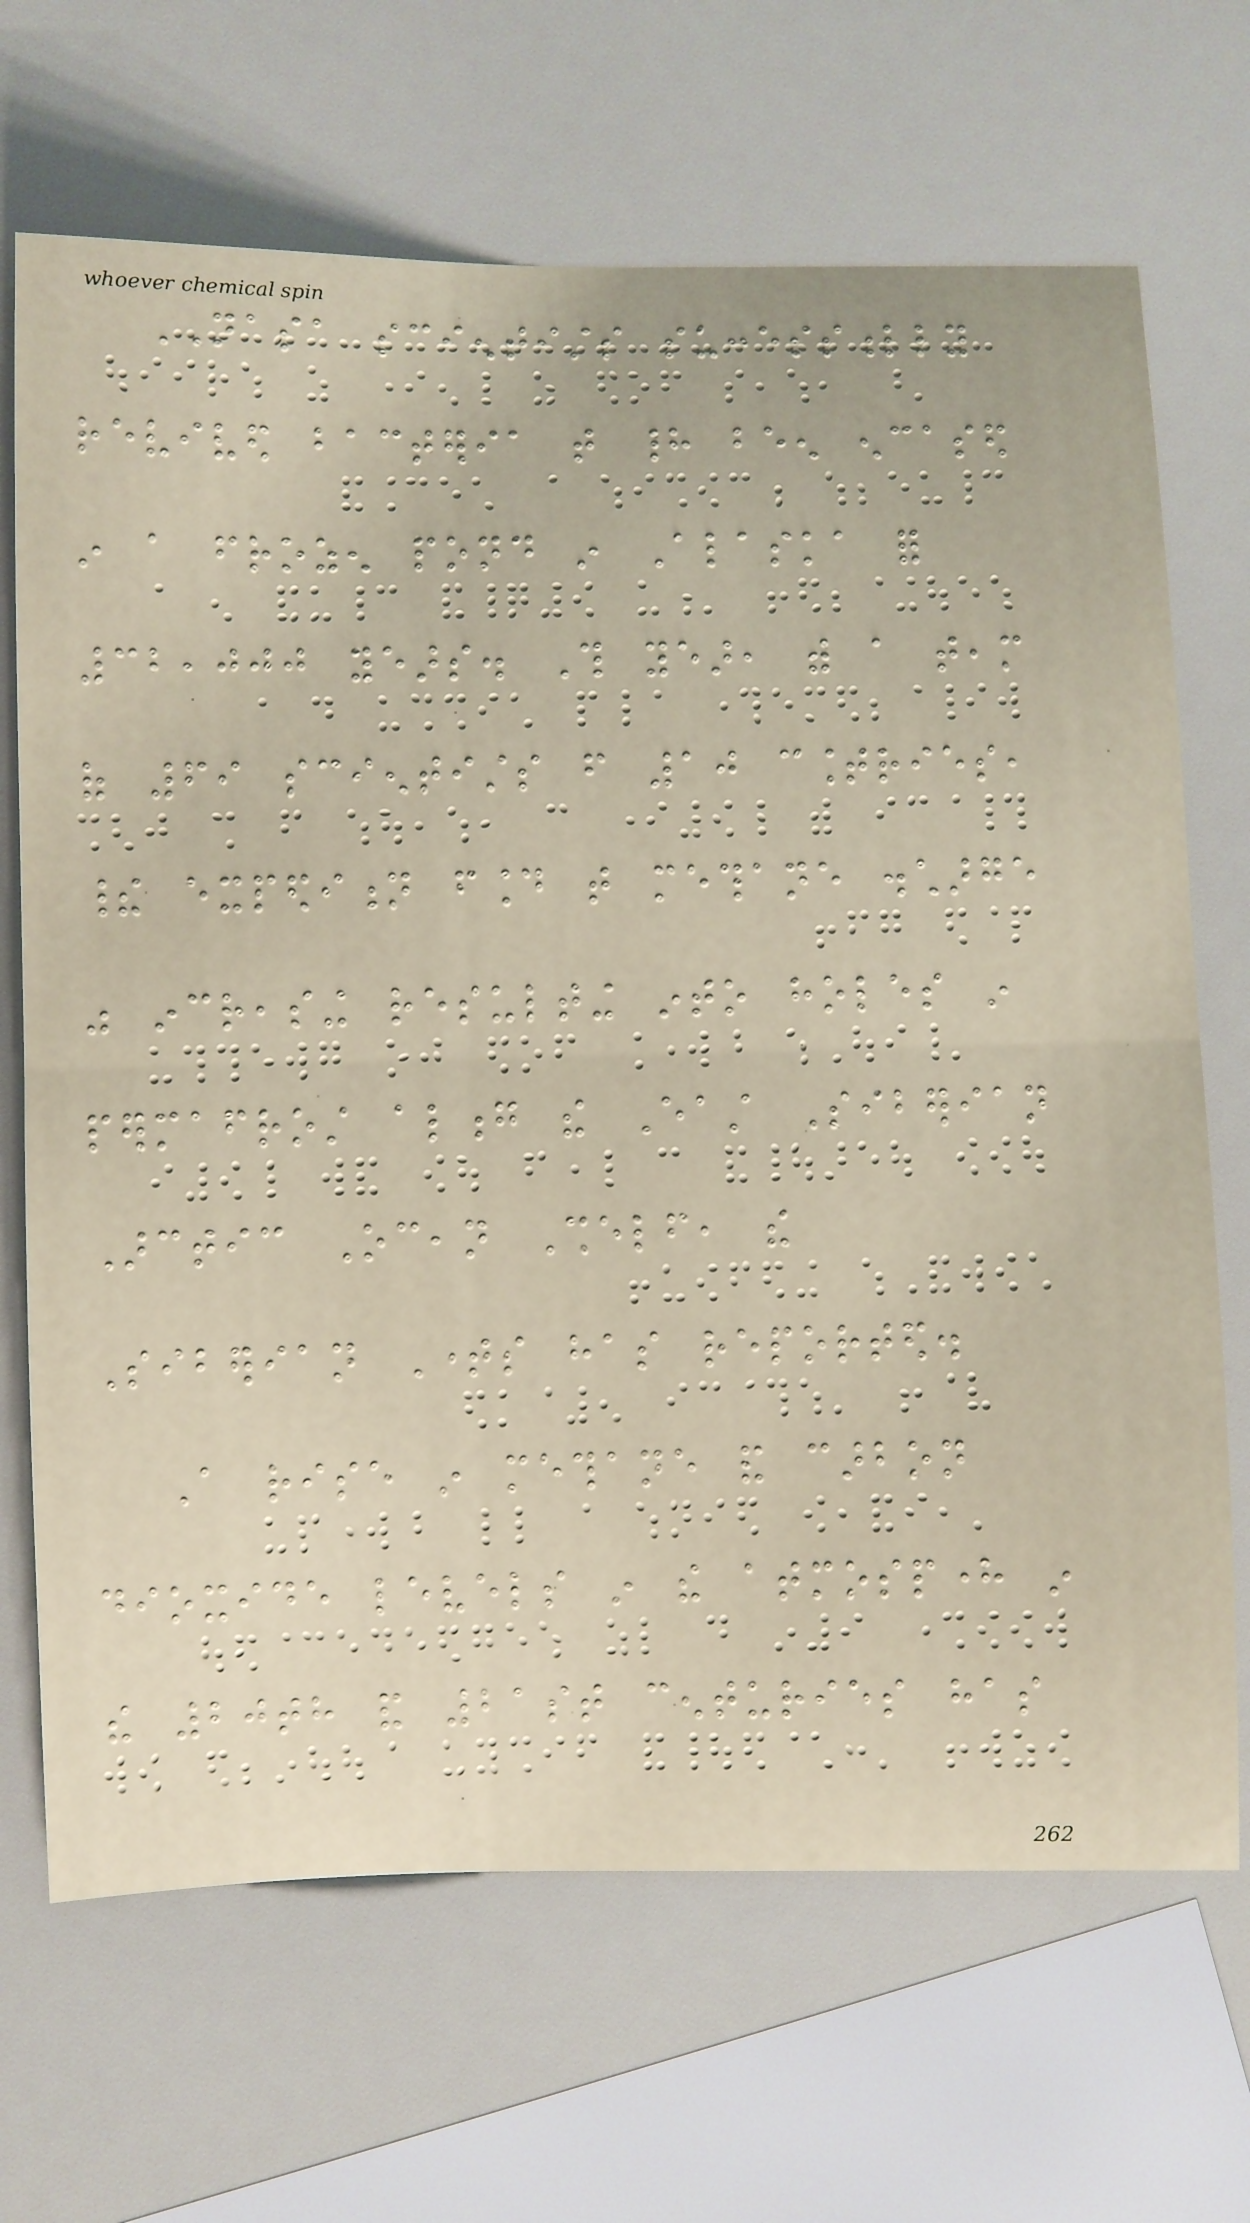NASA scientists successfully
revived bacteria that had been encased
in a frozen pond in Alaska for
32,000 years. This year, with a team
of 69 scientists from 10 countries,
their expedition found that methane discharge
was increasing resulting into holes in
permafrost along the East Siberian
Arctic Ocean Shelf, the
Siberian Times has reported.
A rise in methane and carbon
dioxide levels in the atmosphere in
the 20th and 21st centuries has
